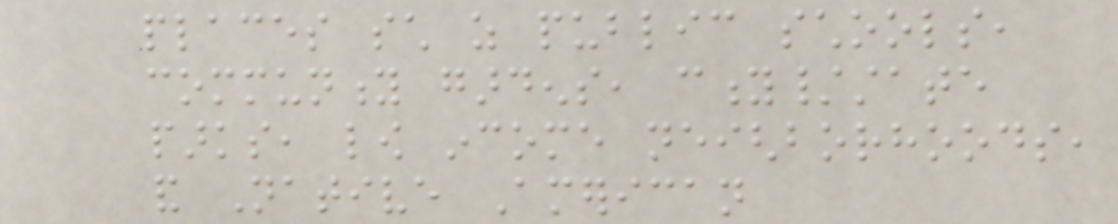places such as public schools,
community gardens, city/state
parks, low income neighborhoods,
and Native American
